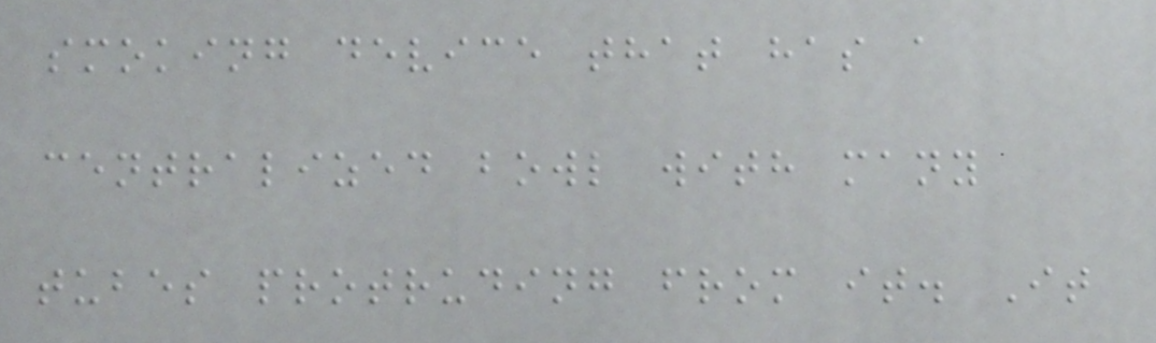smoking device that has a
centralized bowl with many
tubes protruding from it. It
